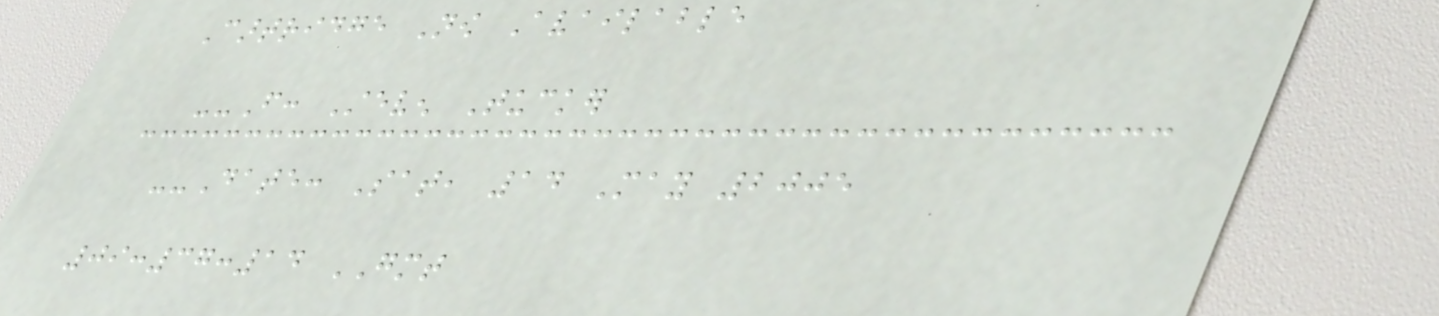Cartridge Now Available
--From: Steven Tucker
--Date: Sat, 14 May 2005
09:37:14 GMT
